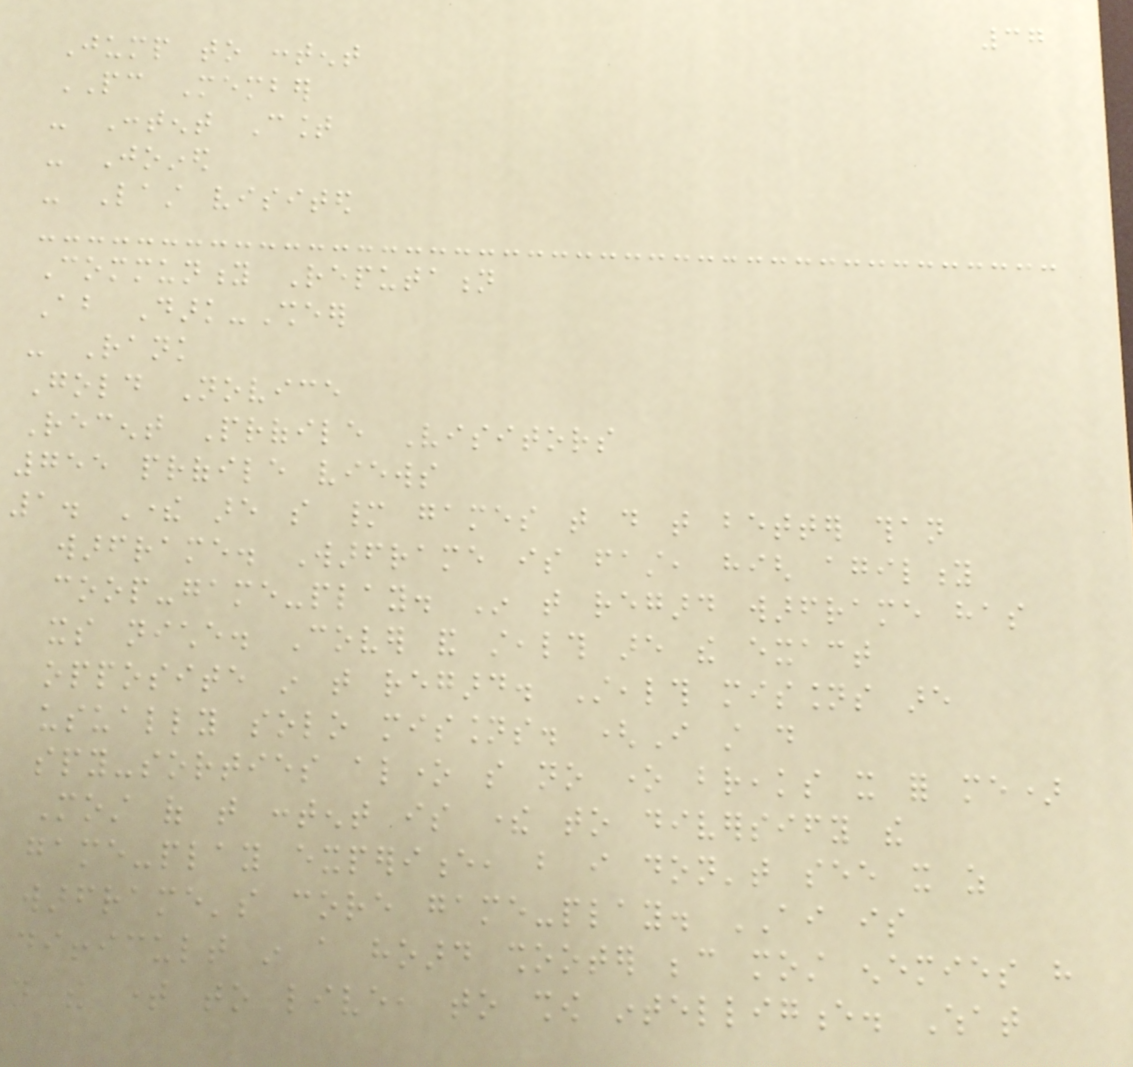37
Jump to content
PC Member
- Content Count
- Joined
- Last visited
Community Reputation
About Dark-Sheer
- Rank
Gold Novice
Recent Profile Visitors
755 profile views
1. There are so many games that do that better than
warframe. Warframe is fast, high agility
coop-game-play. In that regard warframe has
its niche. Cover and stealth are the exact
opposite in that regard. Stealth missions are
usually solo missions. (I still do
spy-sorties alone so no one breaks it for me)
Most of that content is there to diversify the
game-play experience, but i don't see it as
warframe's core game-play. AI is
difficult in a hoard shooter because most enemies have
not the time to live, to show intelligence. What
